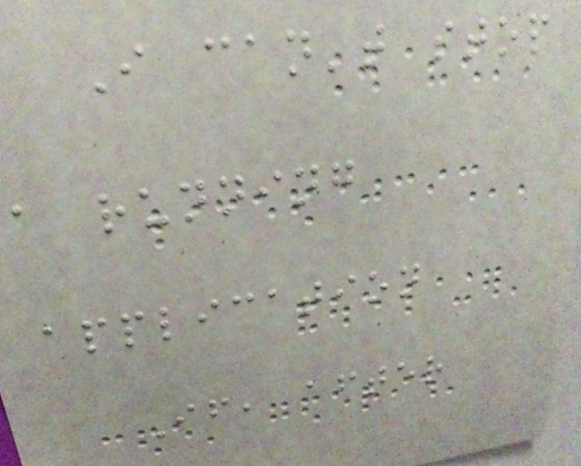I can't stop
a running
application
If, after
